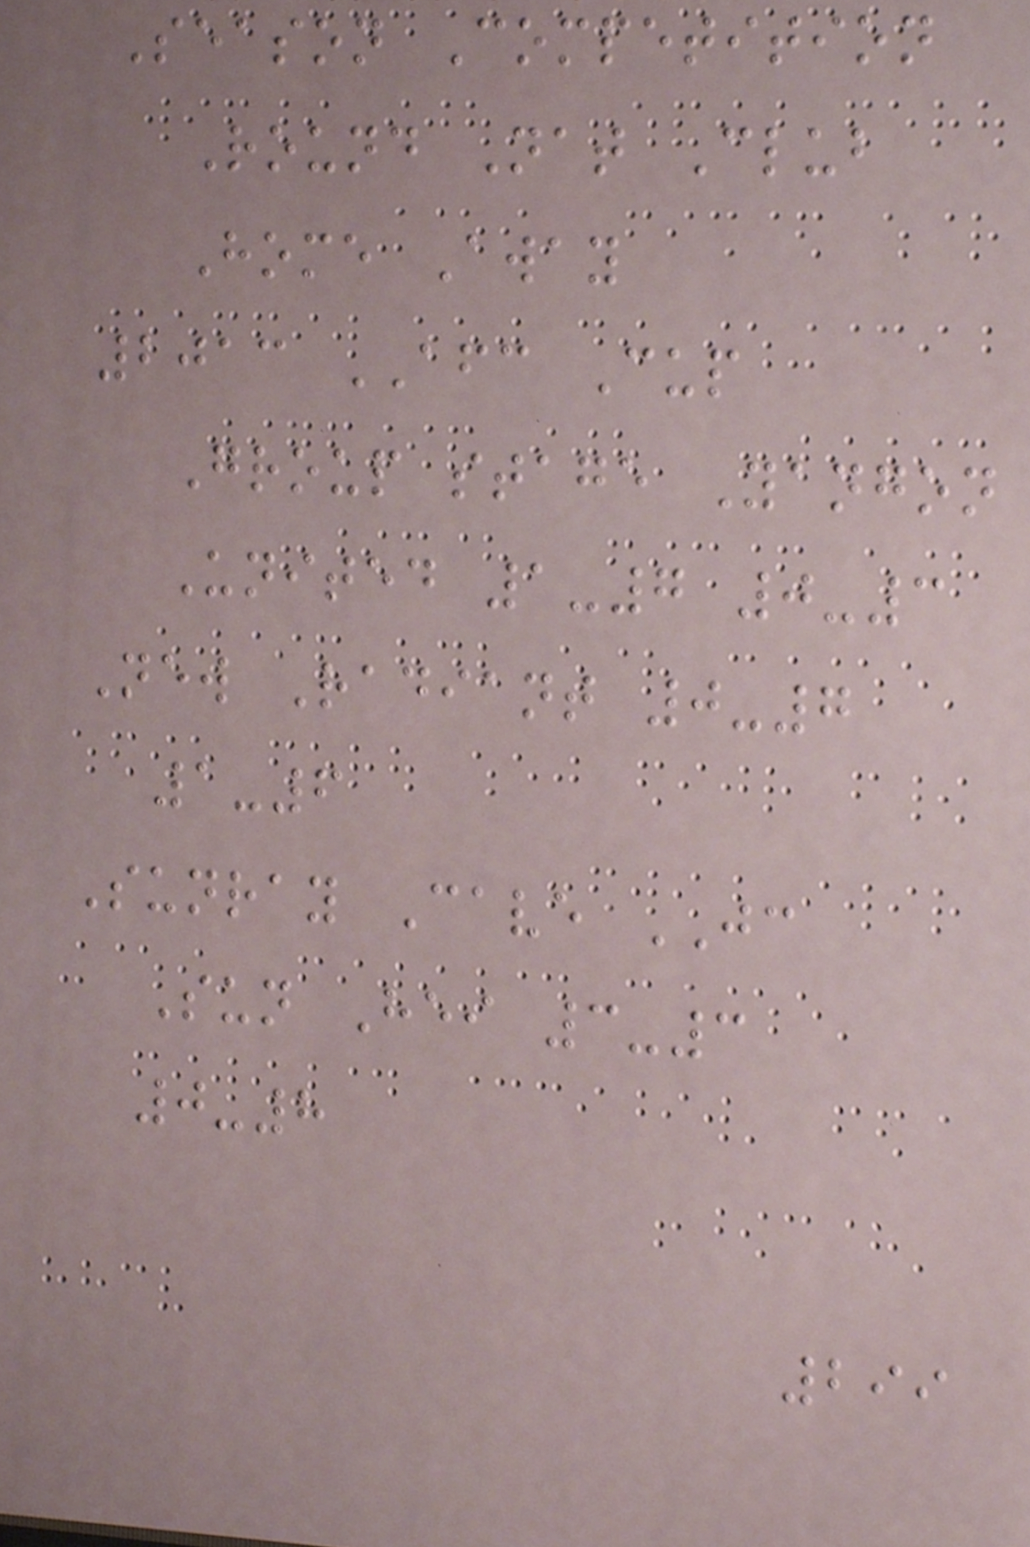Season Competition
Round Nat Club
Home Away
2013 AFC Cup
Group stage Yangon
United 1-7 0-3
New Radiant 0-7
1-6
Sunray Cave JC
Sun Hei 3-3
0-8
299
